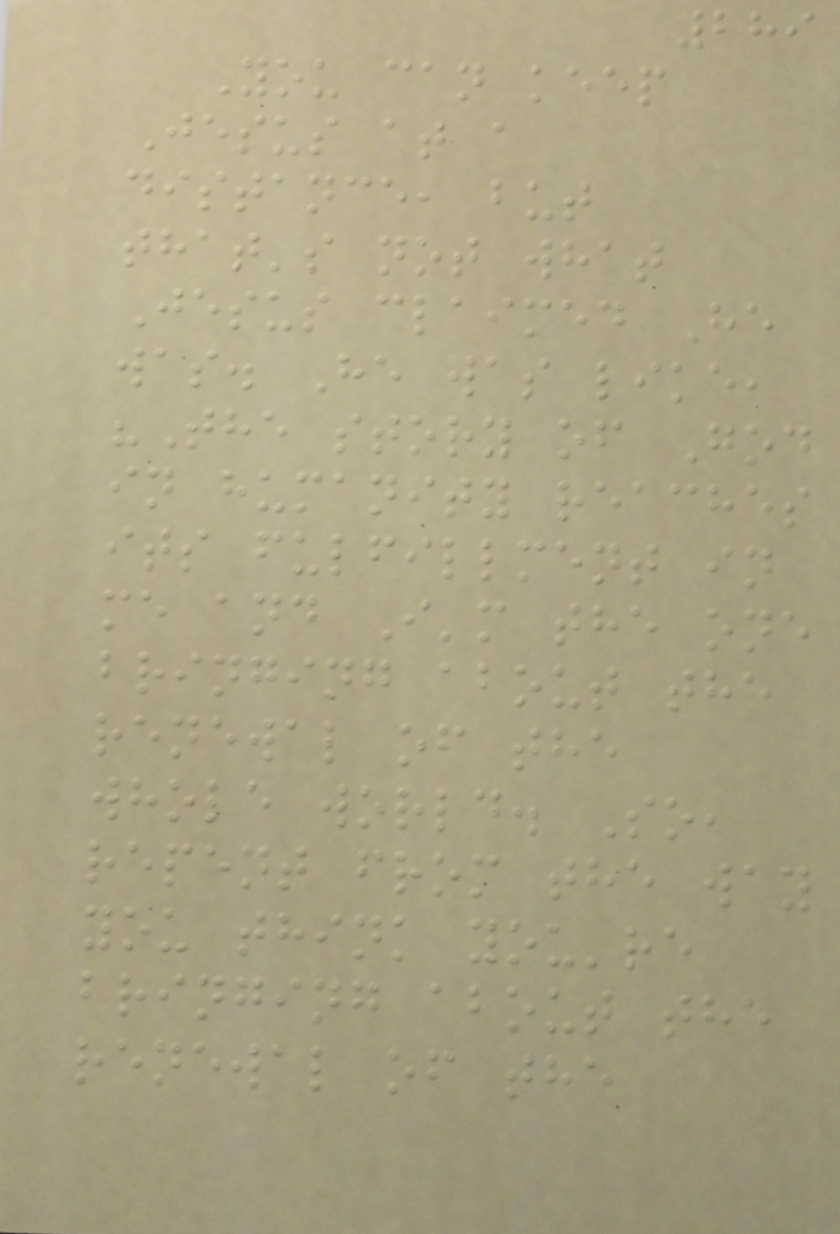289
You can keep
Jesus at a
distance, but
that's not what
Jesus claimed He
was. He was like,
"The story of God
in humanity reaches
its fulfillment in
me and I'm the one
bringing about the
renewal of the
whole world. So,
repent from the way
you think you're
bringing about the
renewal of the
